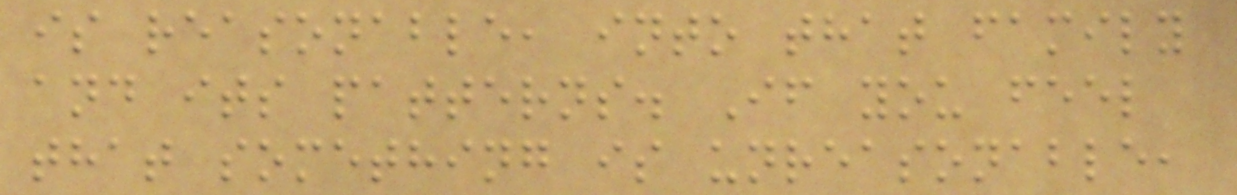is reasonable, into that family
and its patterns. If you feel
that something is unreasonable,
